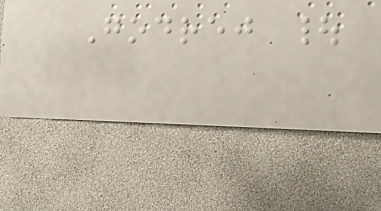Godrej |
